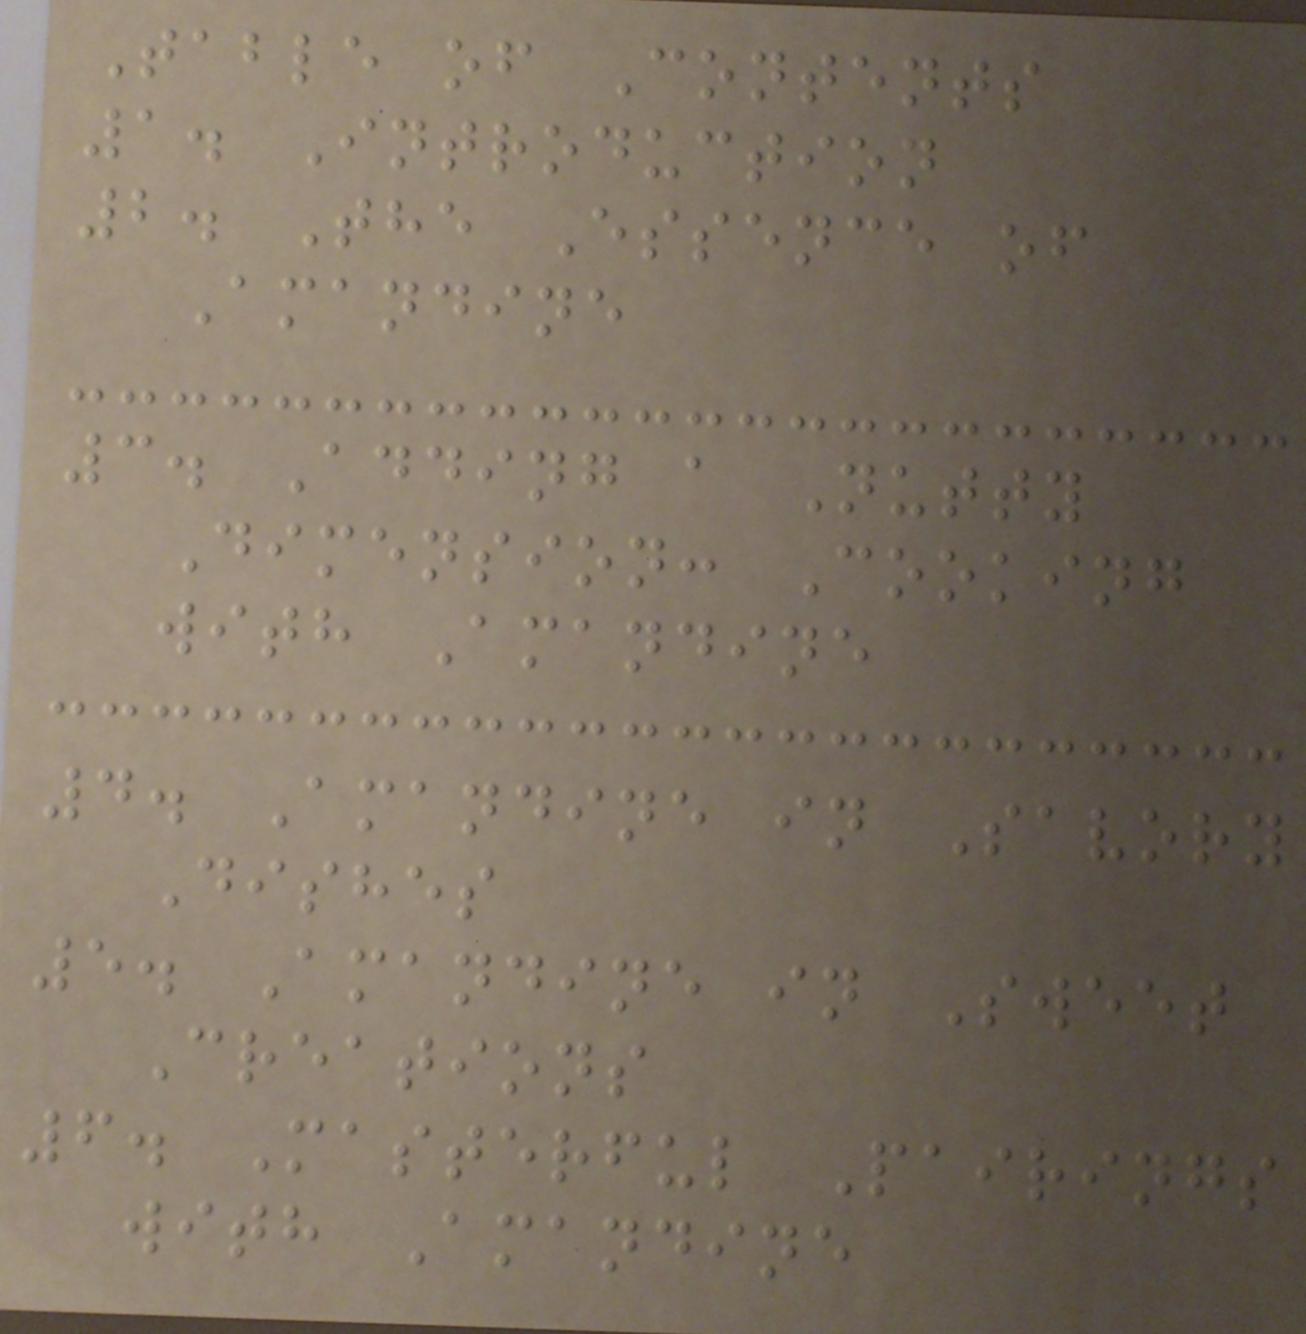Table of Contents
1. Introduction
2. The Essence of
Amandine
3. Adding a Nutty
Dimension: Cooking
with Amandine
4. Amandine in Savory
Dishes
5. Amandine in Sweet
Creations
6. Masterful Pairings
with Amandine
